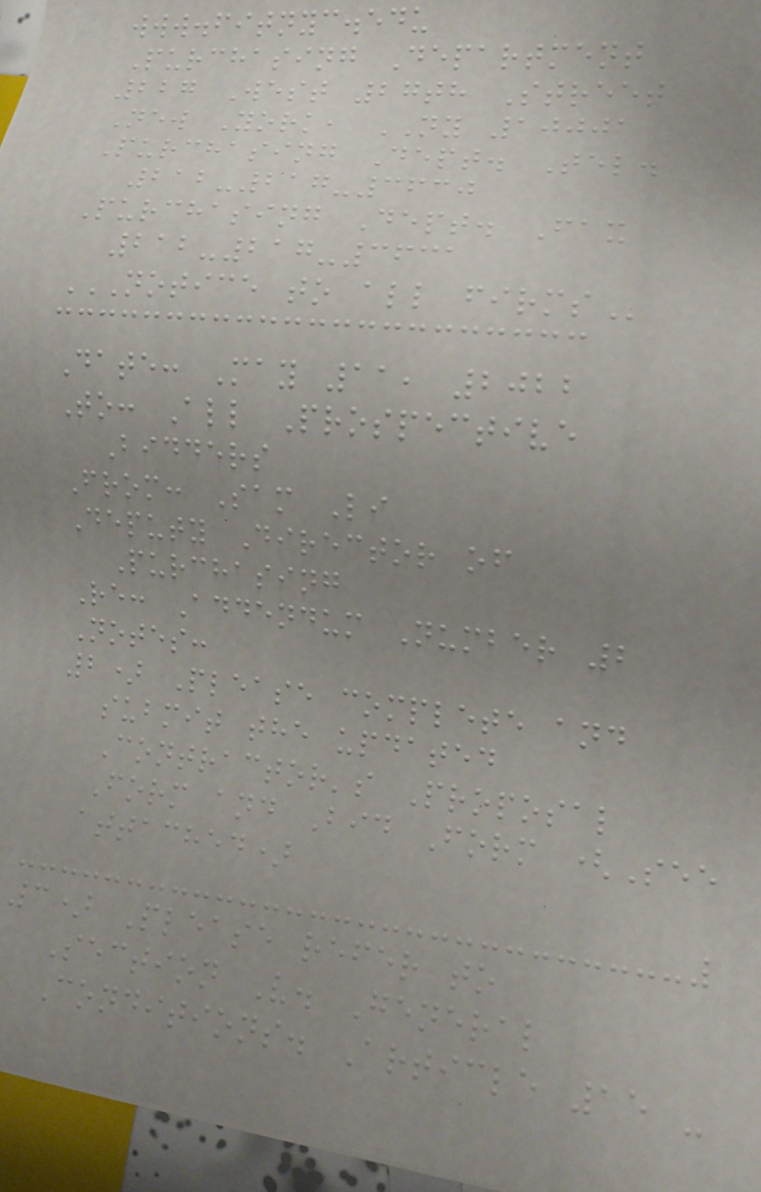www.fitnyc.edu
Purchasing Department
227 West 27th Street
New York, NY 10001
Purchasing Dept. Tel.
212-217-3630
Purchasing Dept. Fax
212-217-3631
NOTICE TO ALL FIRMS
Date: May 11, 2022
To: All Prospective
Bidders
From: Sam Li
Deputy Director of
Purchasing
Re: Addendum Number 2
Notes:
2) Please complete and
submit the updated
Contractor's Proposal
Form and Bid Form (See
attached)
3) Please refer to
Section V. General
Conditions. Article 15 -
